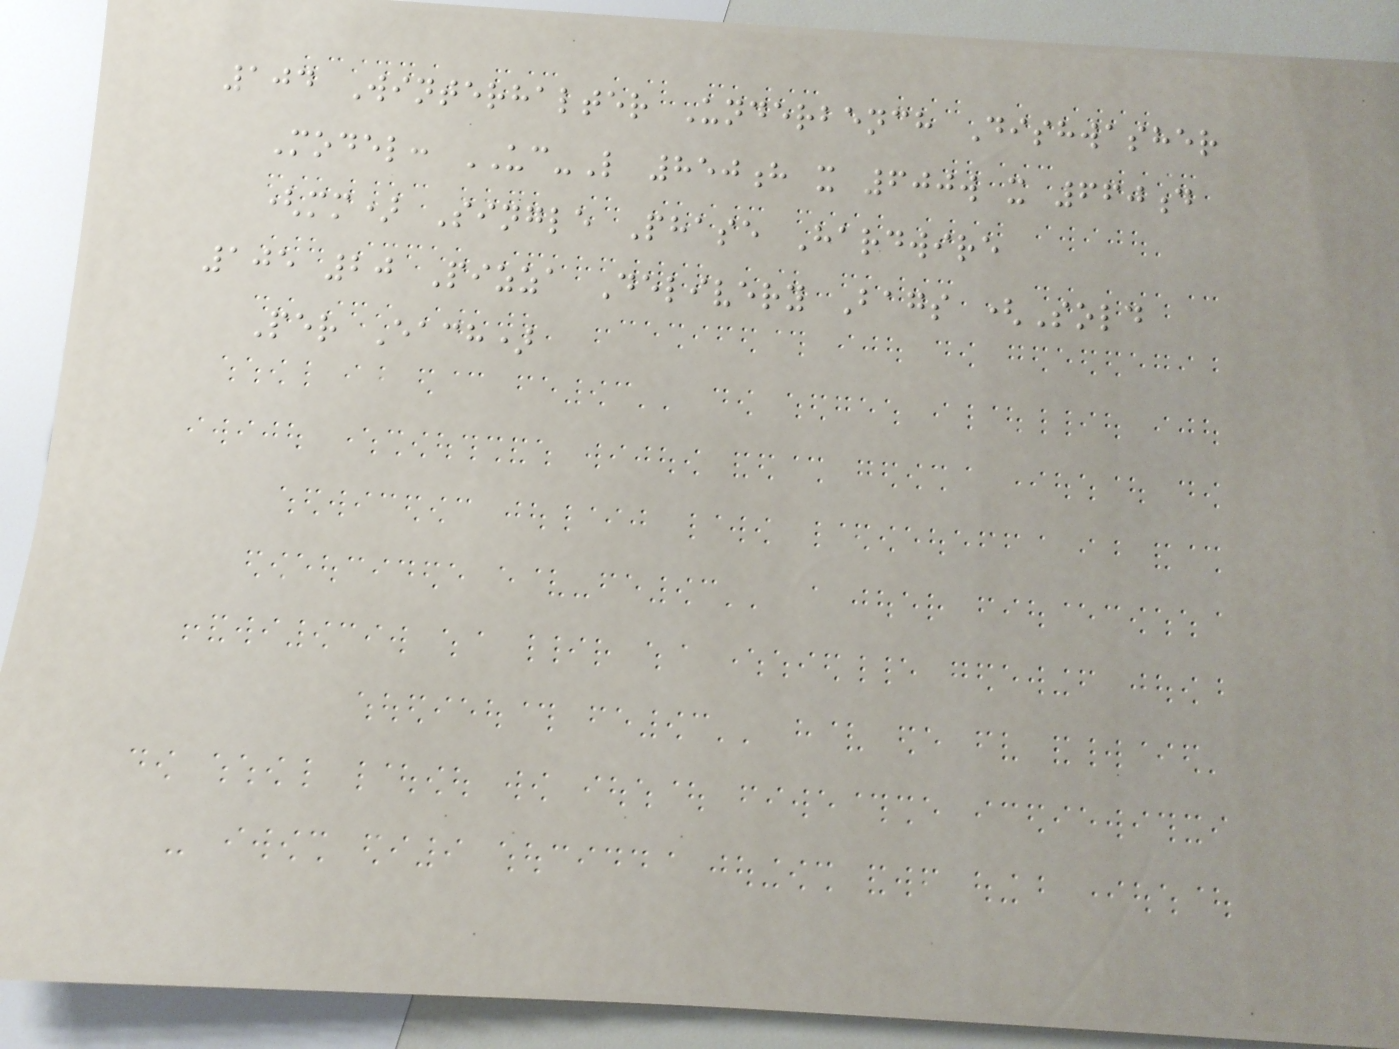104 Winterhalter Underbench Dishwasher
Model: UC-L 850h x 600w x 660d
(mm) Single Phase Hardwire
105 20 Pizza Delivery Bags (Sold
Per Each)
